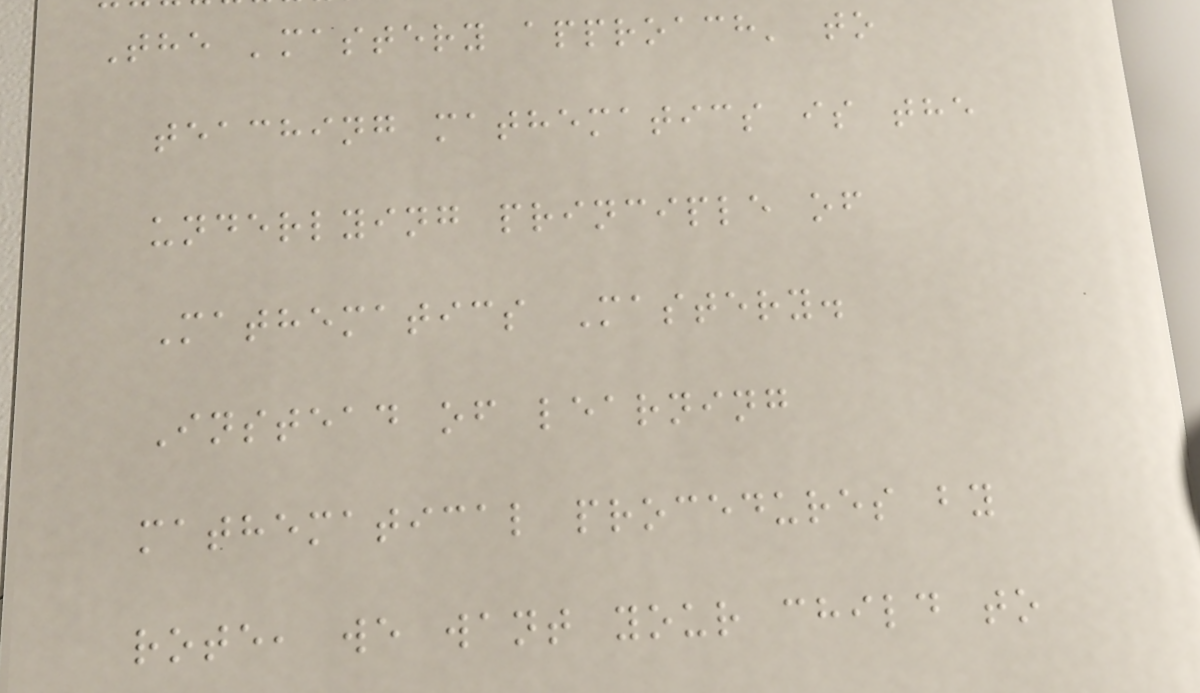The 'mastery approach' to
teaching mathematics is the
underlying principle of
Mathematics Mastery.
Instead of learning
mathematical procedures by
rote, we want your child to
